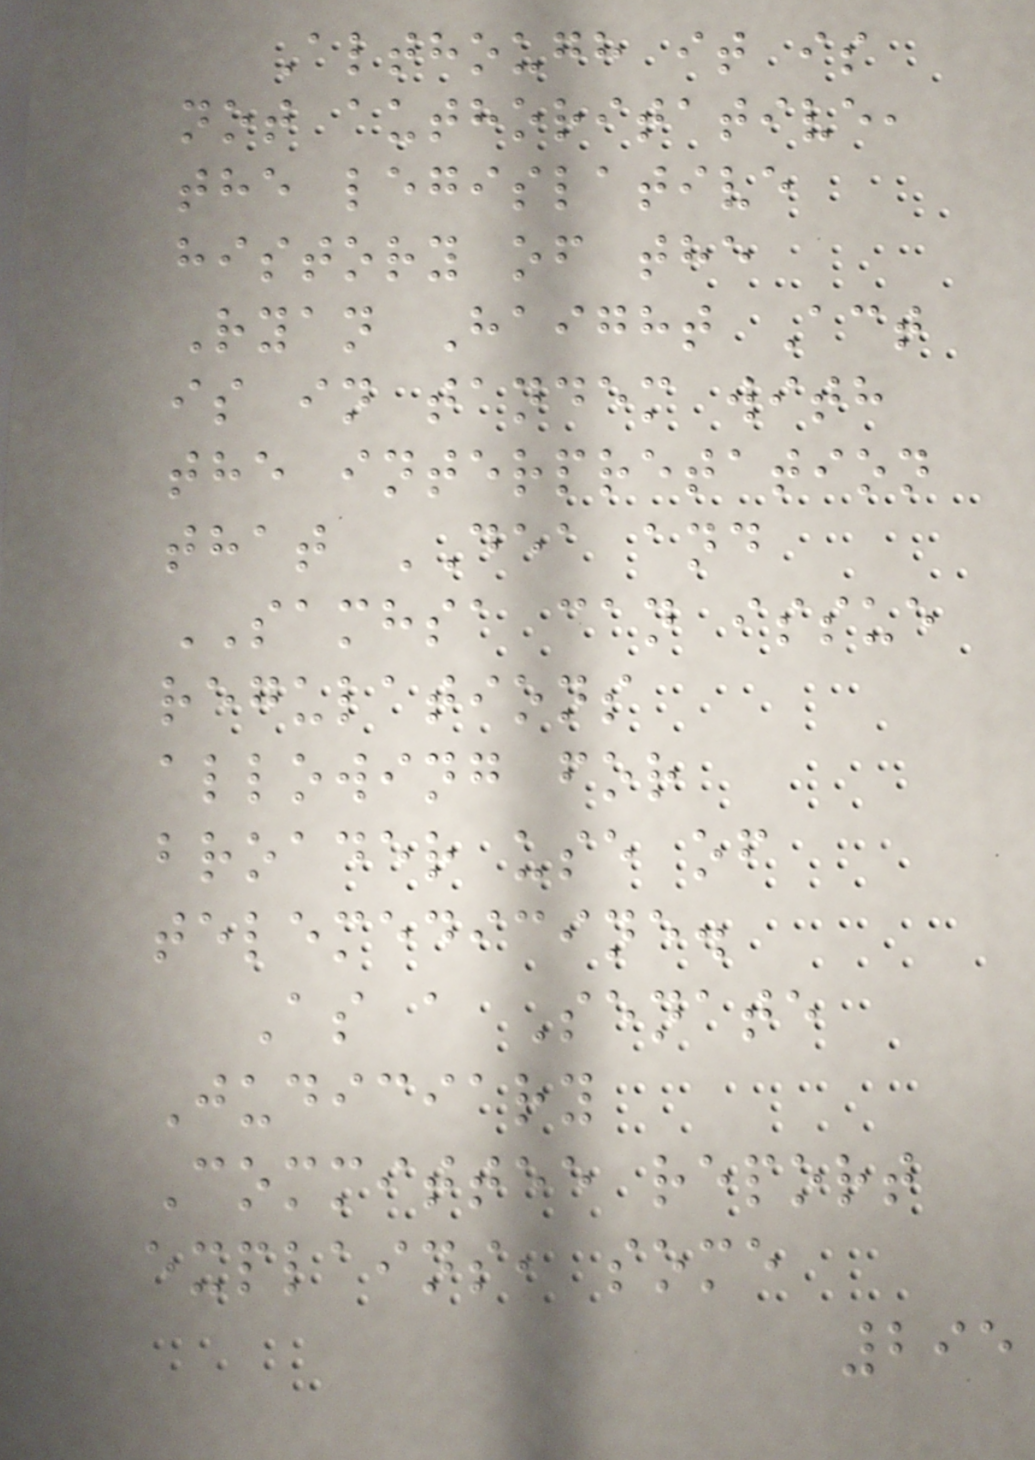Although it is
not authoritative,
the legislative
history of the
Ryan Haight Act
is in tandem with
the interpretation
that DEA and
SAMHSA can issue
regulations
allowing for
broader use of
telemedicine.
As a Senate
Judiciary
Committee report
explains, some
295
